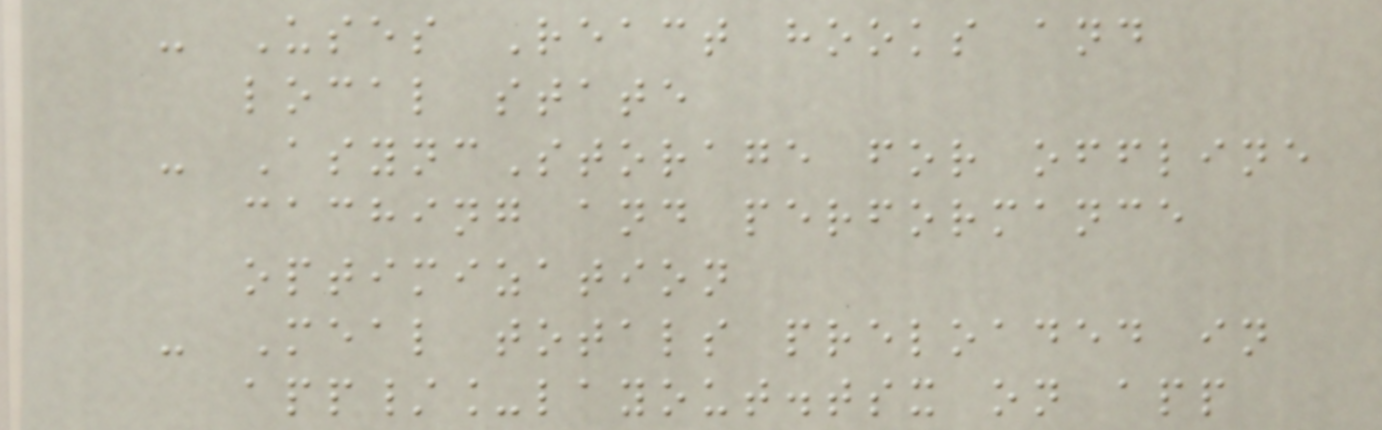- Uses React hooks and
local state
- AsyncStorage for offline
caching and performance
optimization
- Meal totals preloaded in
app/_layout.tsx on app
